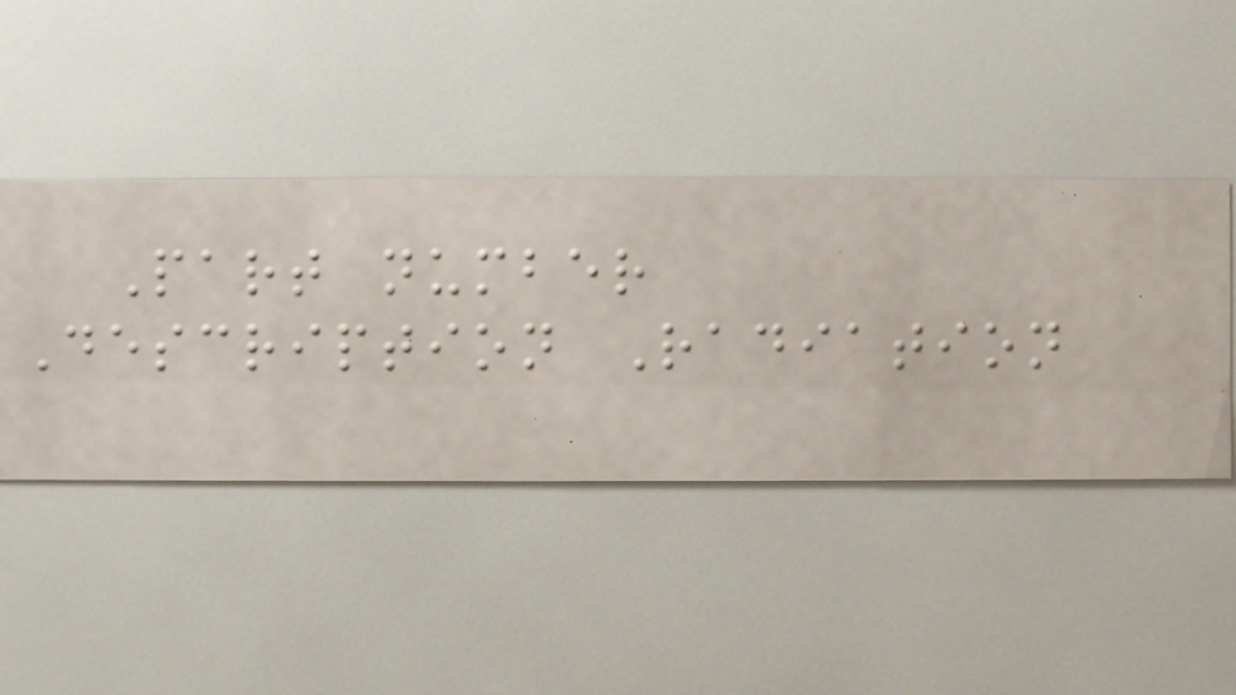Part number
Description Radiation
